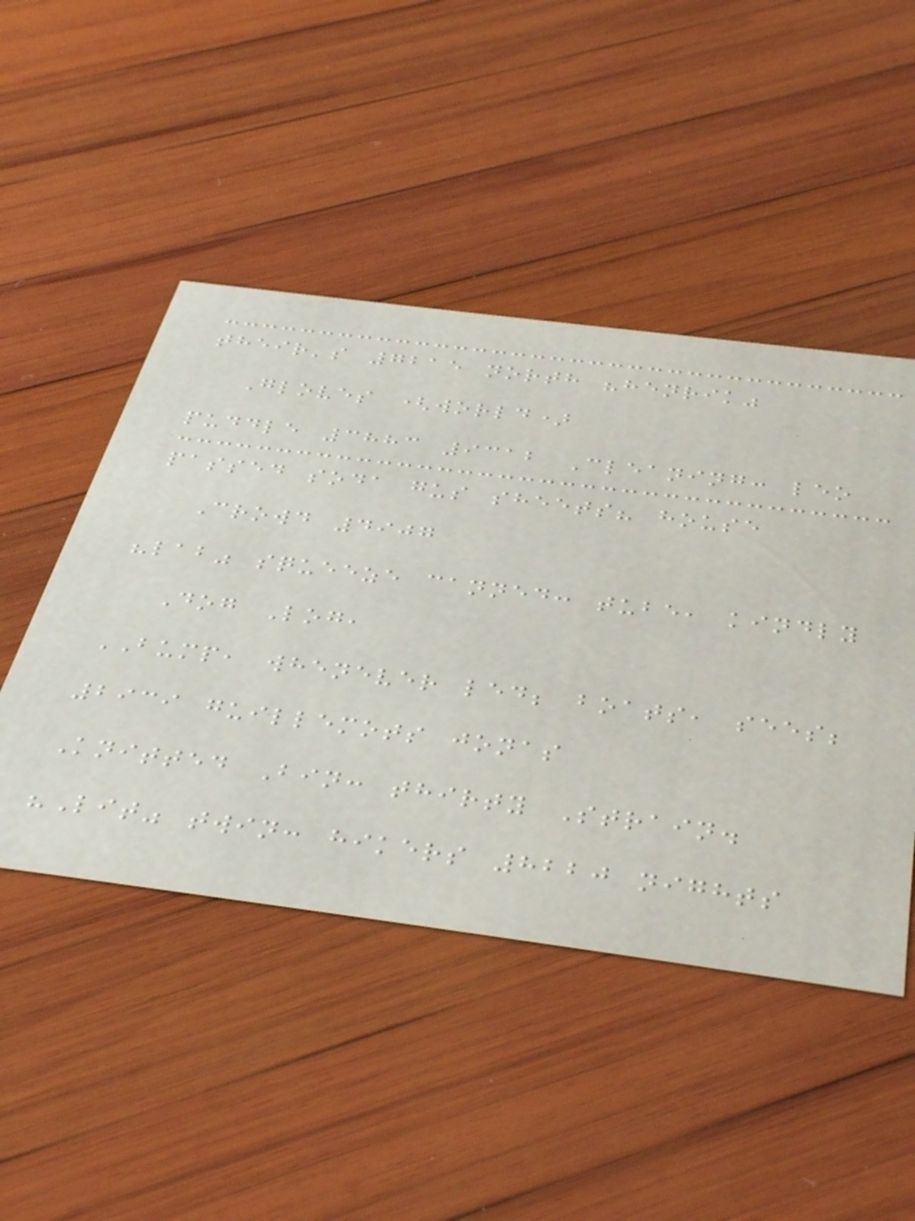their's 7215 north "henrik"
Gloves (world)
puddle 3883 9312 Cleaning: leo
passed soda gus sheets? house
Crowd 4907
"lab" squeeze canned: tube, kindly
Dog Log,
BUMP, whenever led; boats, sees;
2939 guillemots jonas
Knitted Bin: thirty Strain.
"Lit" twin: hikers 8220 nights
